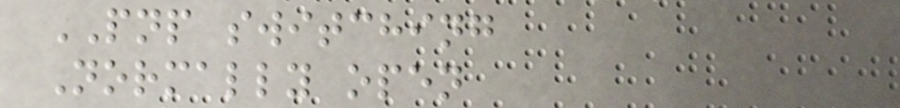PNP switching
Normally open
